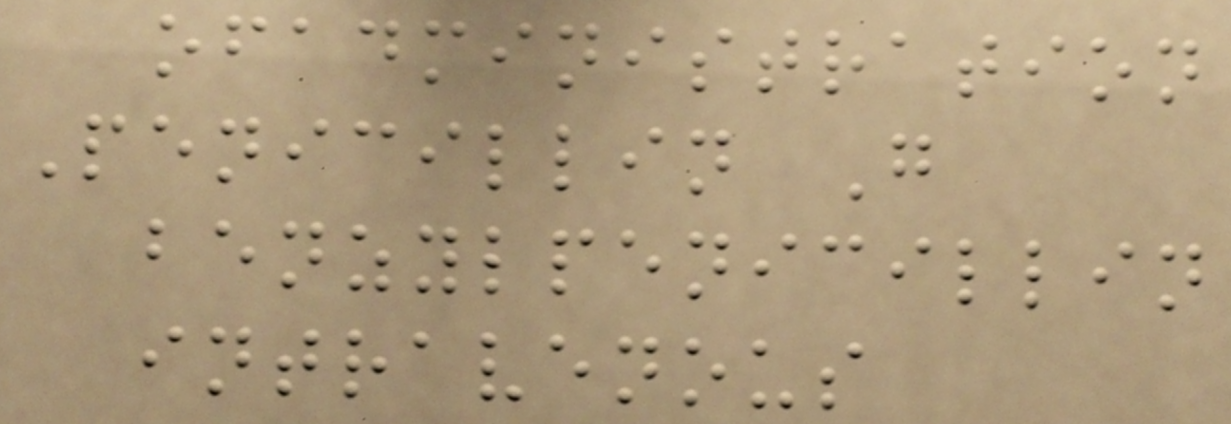ofadministration
Penicillin G
benzylpenicillin
intravenous
